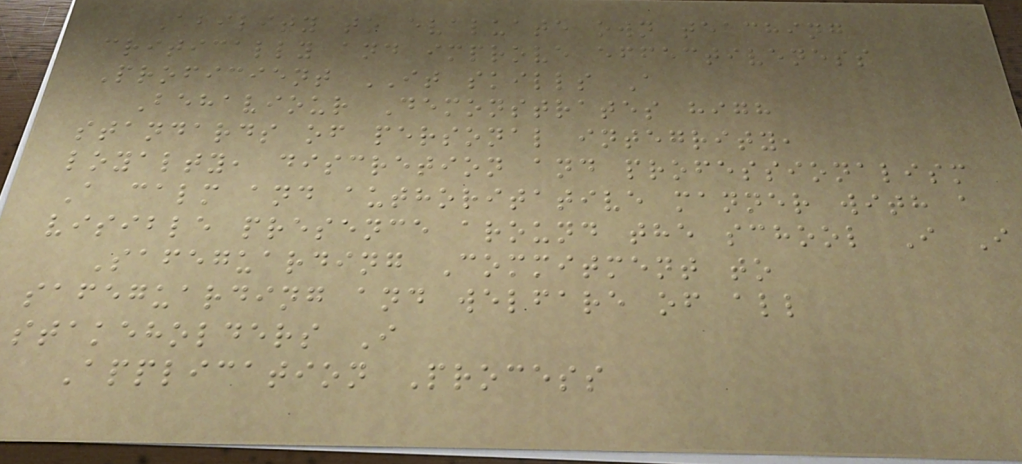Ability to evaluate own teaching
critically and improve effectiveness
Proficient IT skills A
Behaviour Demonstrates high
standards of personal integrity,
loyalty, discretion and professionalism
A calm and authoritative manner with a
visible presence around the school I I
Safeguarding Commitment to
safeguarding and welfare of all
stakeholders I
Application Process
